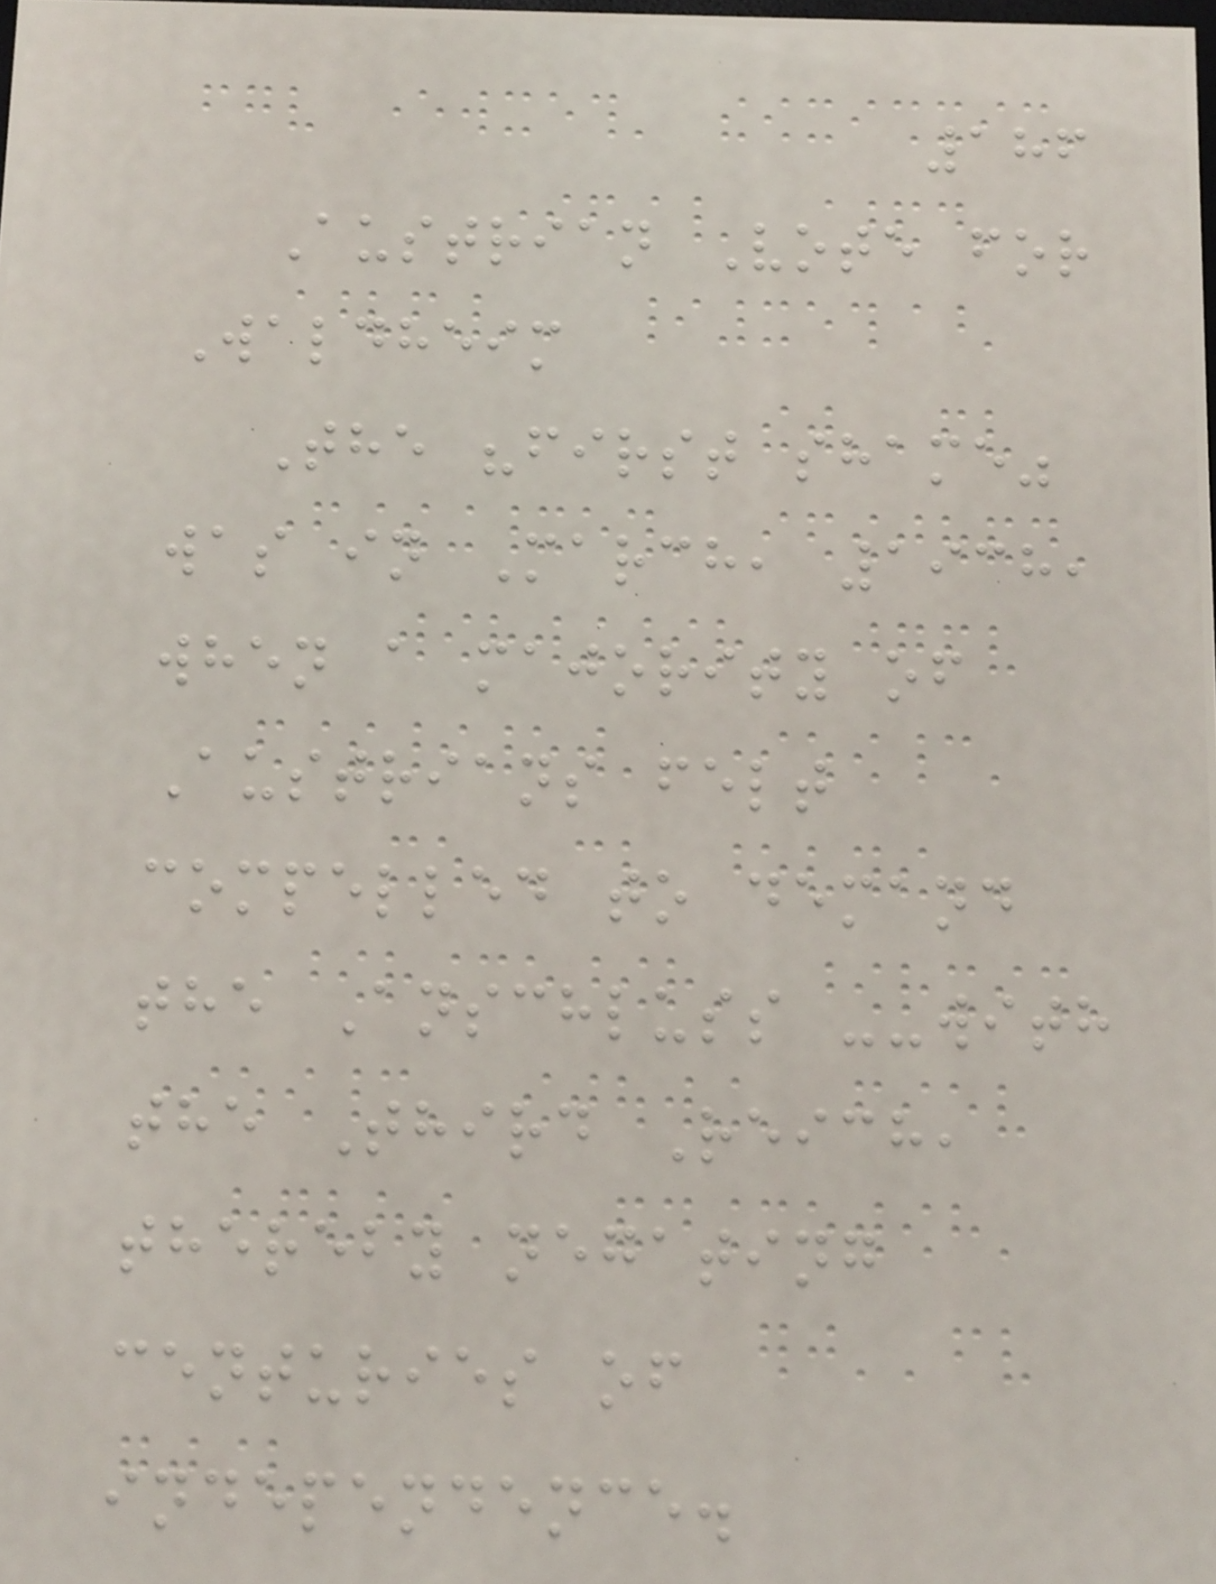186
Austrian Vote for
Waldheim
The "first shame"
was in March, 1938,
when a majority of
Austrians felt
compelled to demand
the Anschluss --with
the Third Reich,
thereby negating
centuries of
independence.
